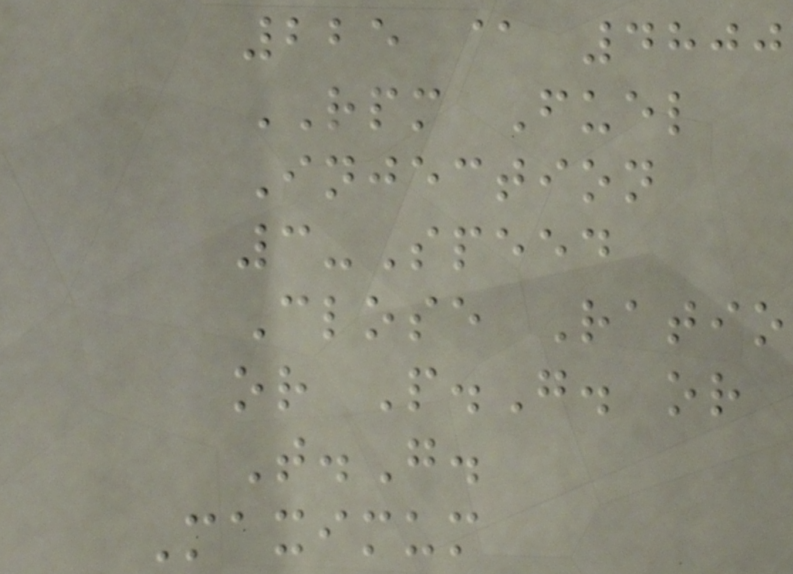225 @ 4800
RPM Fuel
Injection
3-Speed
Close Ratio
or P.G. or
T.G.
Maximum
